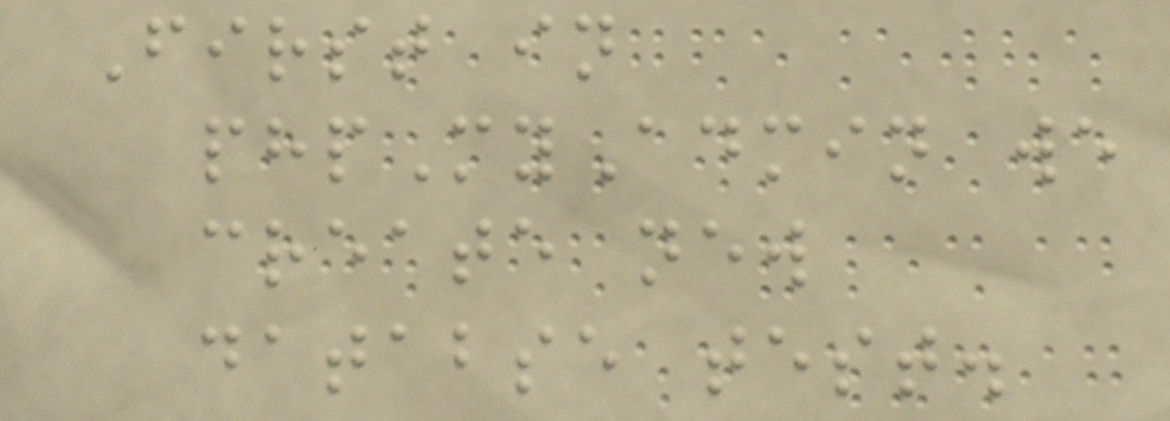First in
phpMyAdmin we
create new
databse test.
